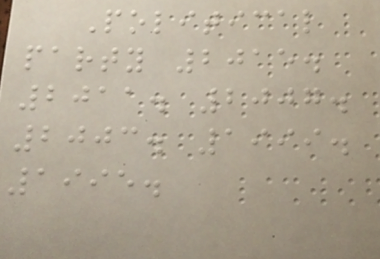Political
party 2015.
2011. 2007.
2003. 1999.
1995.
